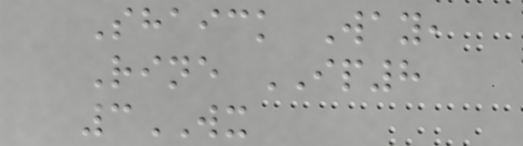Shaick Way,
Rine IP8
3WX
